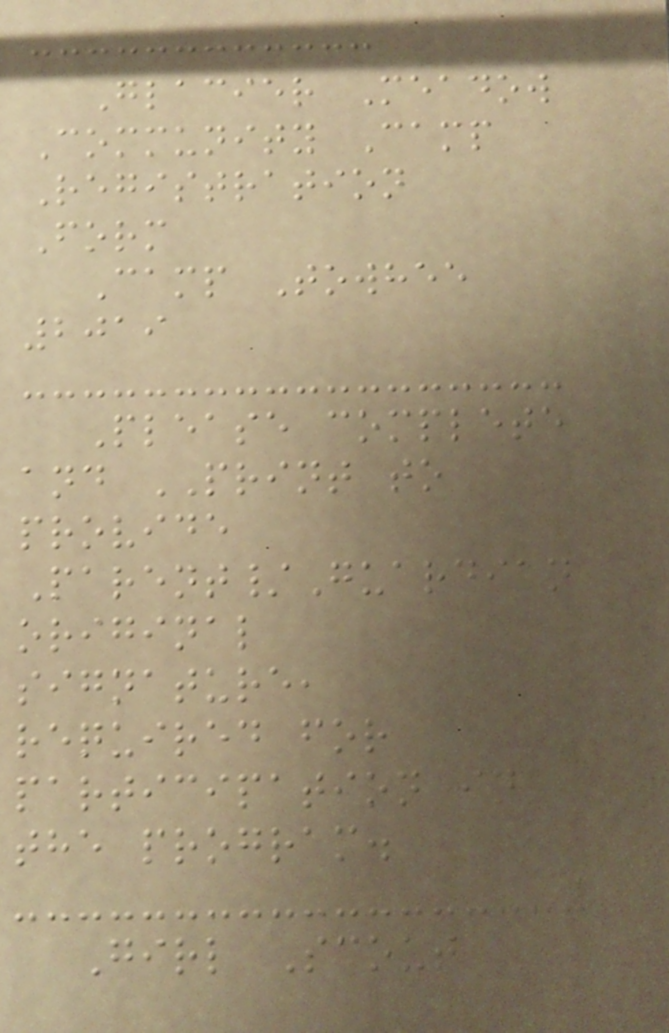Glacier Meadow
Community Camp
Registration
Form
Camp Towhee
2019
Please complete
and PRINT to
provide
Parent/Guardian
original
signature,
required for
participation in
the program.
Girl Scout
